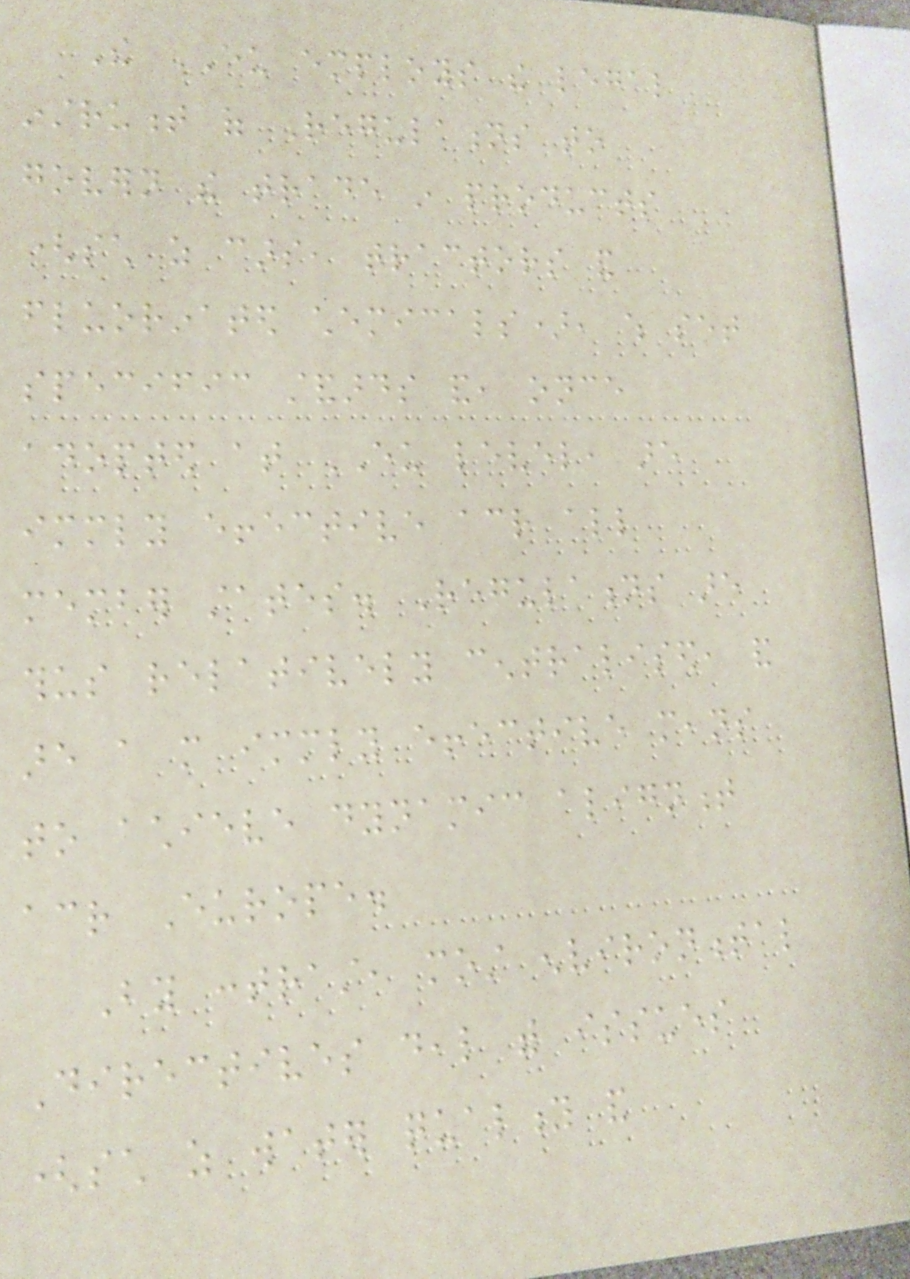The EU employs the legal
instrument of Regulations to
govern the trade in products
(such as cars, tractors and
fluorinated chemicals), which set
specific standards and, once
adopted at EU level, are
immediately effective across all
member states. Regulations are
thus relatively centralised, and
are a more immediately effective means
to achieve dynamic alignment
across Europe.
By contrast, most environmental
Directives deal with issues
(such as water quality and
